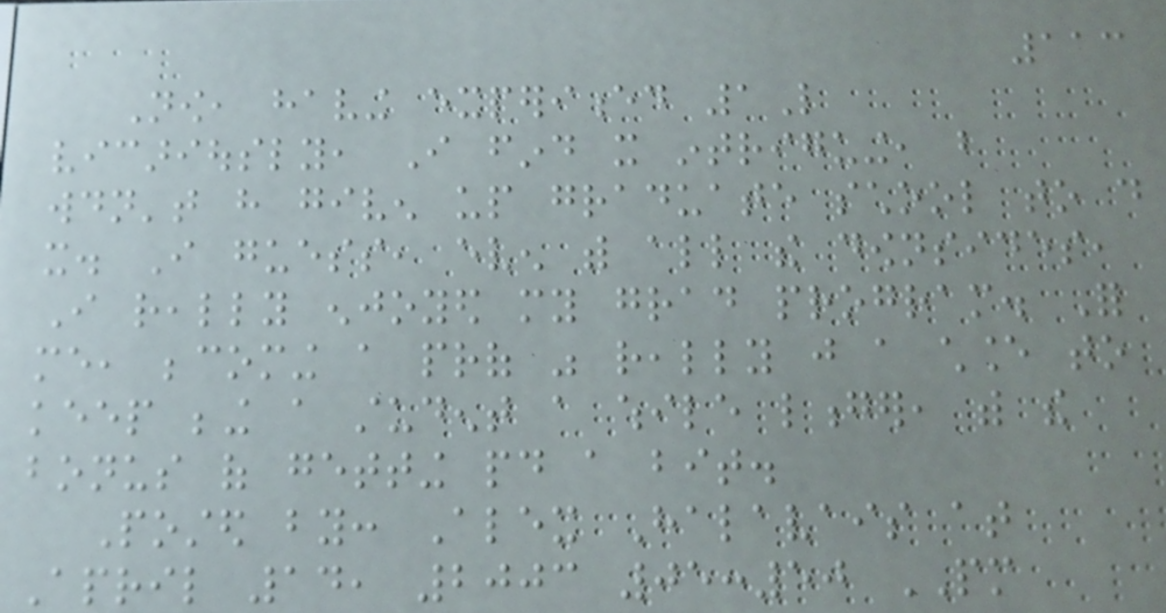113
Now, having experienced 1L
vicariously, I find it intriguing, but
wouldn't have given up graduate school to do
it. I guess, even with all the downsides,
I really enjoyed my grad program. For
me, becoming a prof was really just a chance to
keep being a student a while longer, with the
bonus of getting paid a bit.
Posted by: Alex Halavais at
April 14, 2003 05:50 PM
